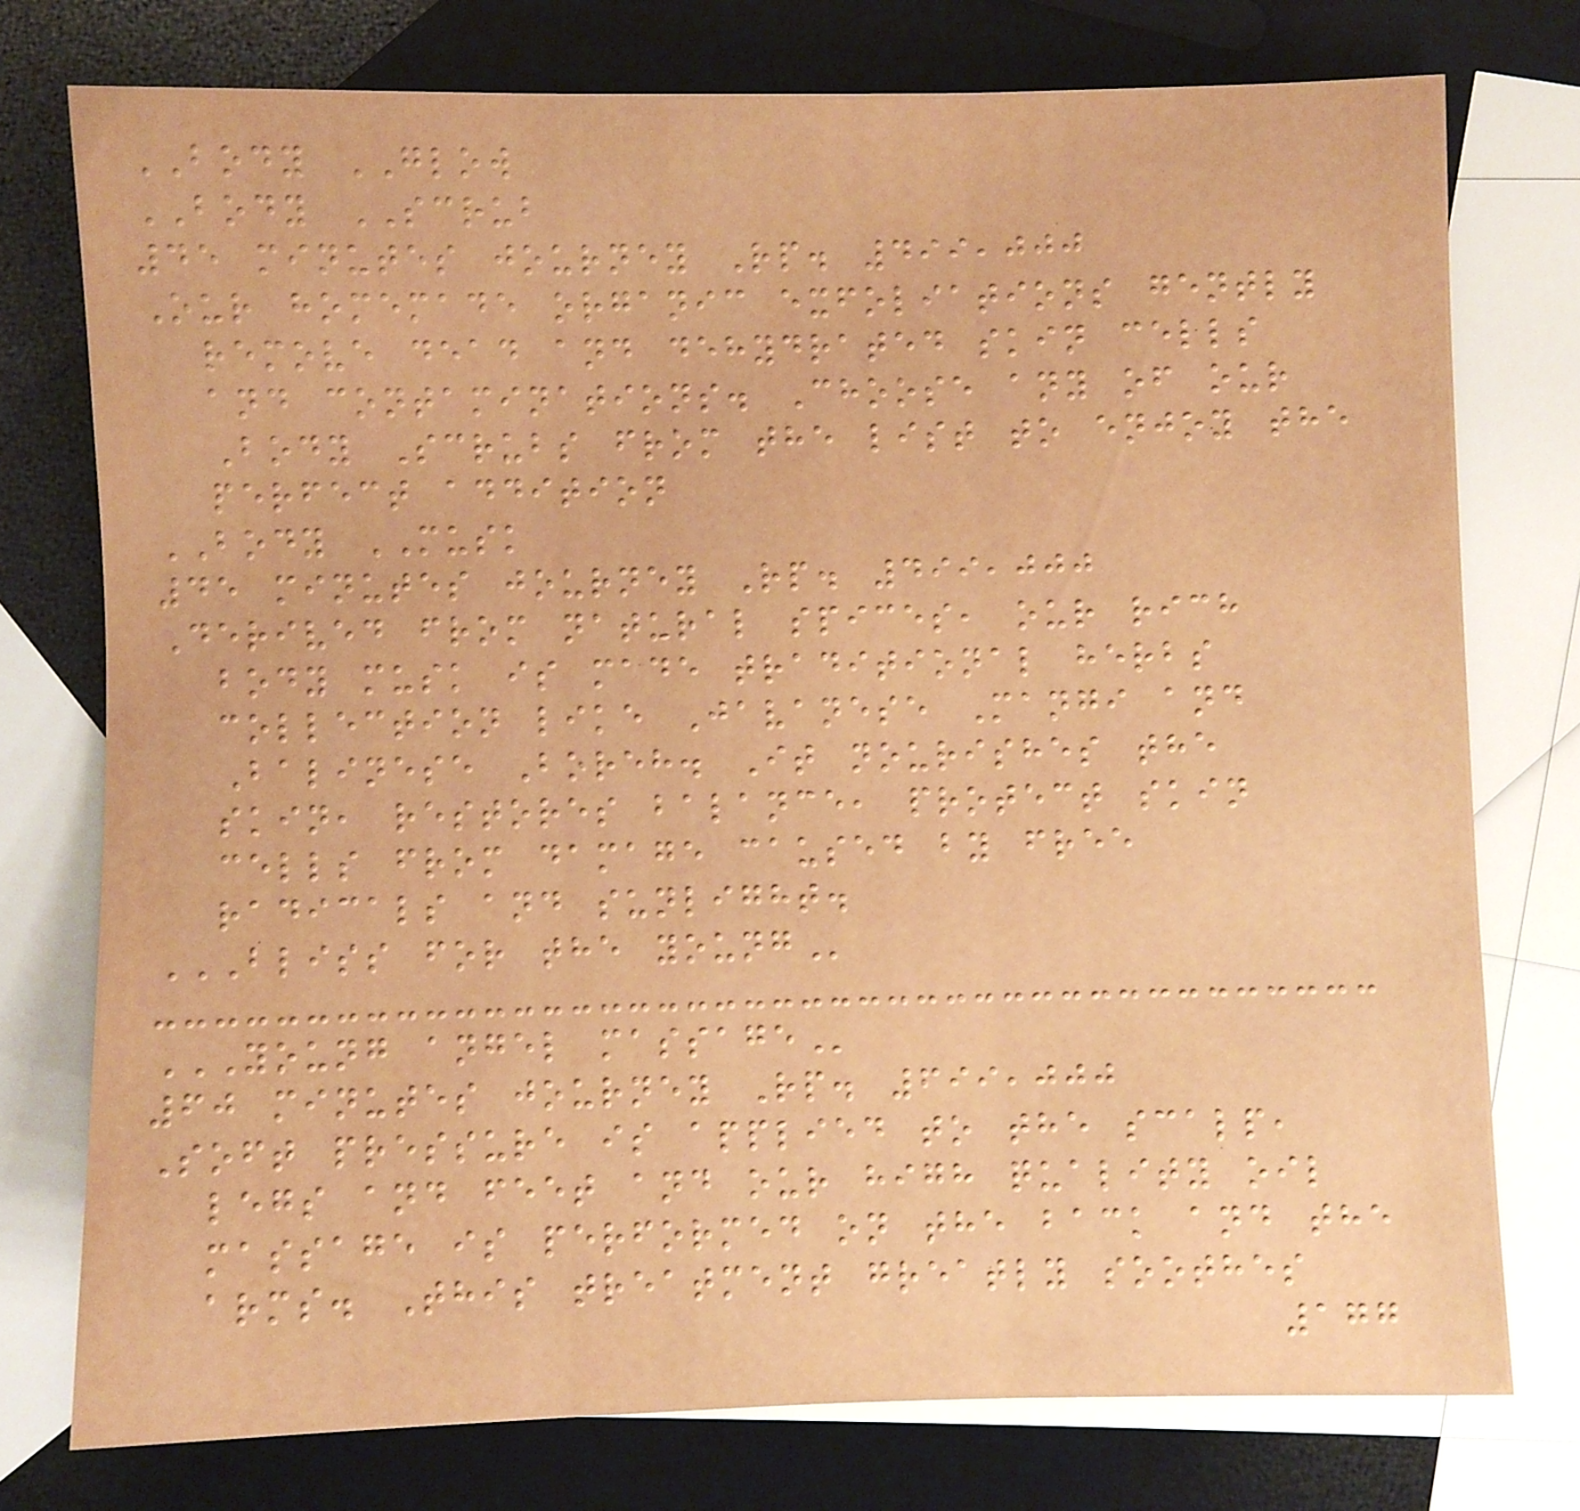BODY GLOW
BODY SCRUB
45 minutes journey Rp. 499,000
Our homemade organic exfoliations gently
remove dead and dehydrated skin cells
and contaminations. Choose any of our
Body Scrubs from the list to enjoy the
perfect addition
BODY MUSK
45 minutes journey Rp. 499,000
Derived from natural spices, our rich
body musk is made traditional herbs
collection like Javanese Mangi and
Balinese Boreh. It nourishes the
skin, restores balance, protect skin
cells from damage caused by free
radicals and sunlight.
BLISS FOR THE YOUNG
YOUNG ANGEL MASSAGE
60 minutes journey Rp. 699,000
Soft pressure is applied to the scalp,
legs and feet and our high quality oil
massage is performed on the back and the
arms. This treatment greatly soothes
177
